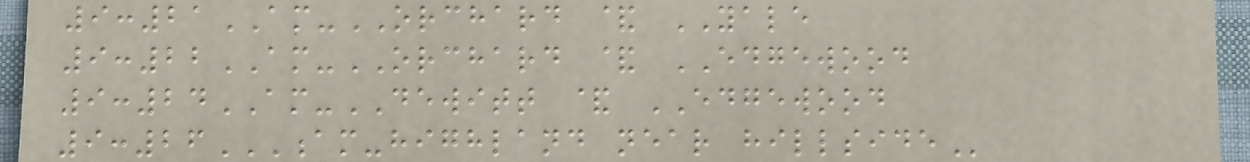9:21AM-ORCHARD & YALE
9:22AM-ORCHARD & EDGEWOOD
9:24AM-DEWITT & EDGEWOOD
9:26AM-HIGHLAND NEAR HILLSIDE
